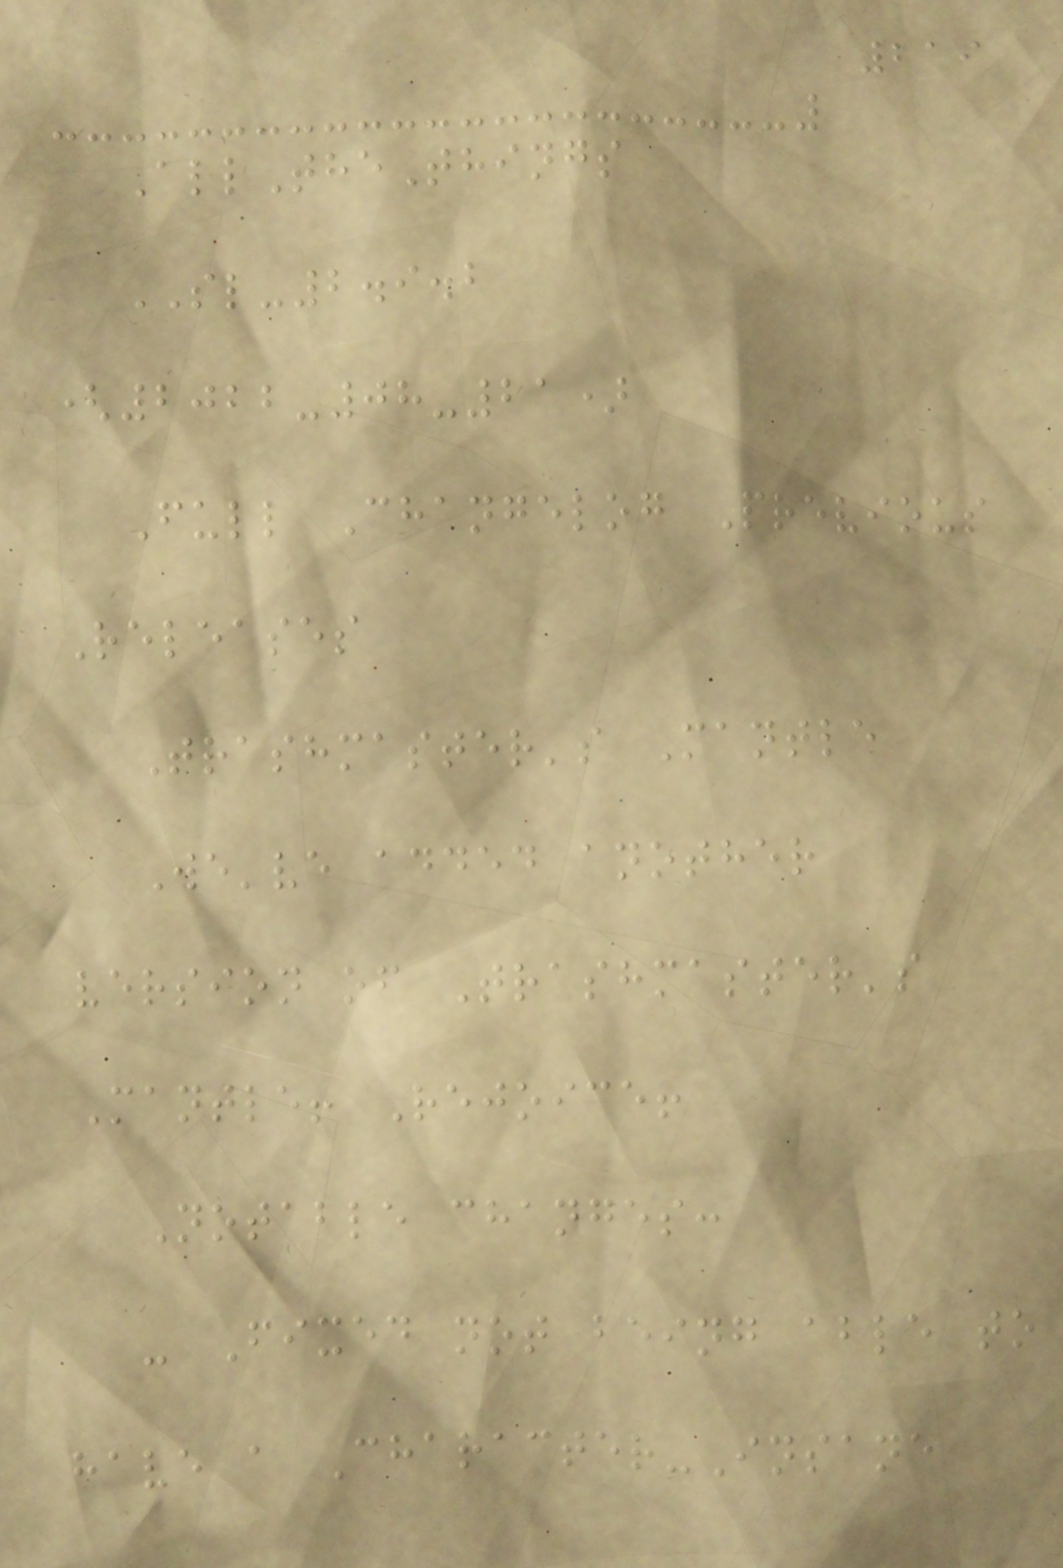219
AllTheThings
SL-2.9.2
(2022-08-21)
Full Changelog Previous
Releases
Trashmaster's Mantle
We've added another
version of Trashmaster's
Mantle! Rejoice!
Notable changes:
- Fixed not being able to
have a Character-Insane
